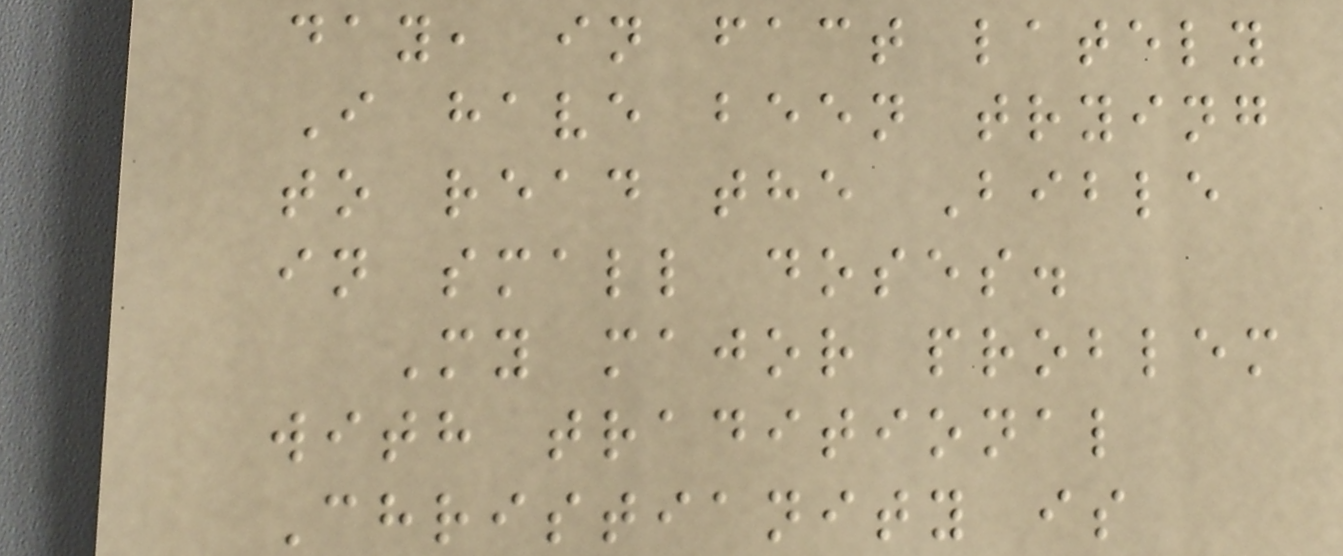day, in fact lately
I have been trying
to read the Bible
in small doses.
My major problem
with traditional
Christianity is
